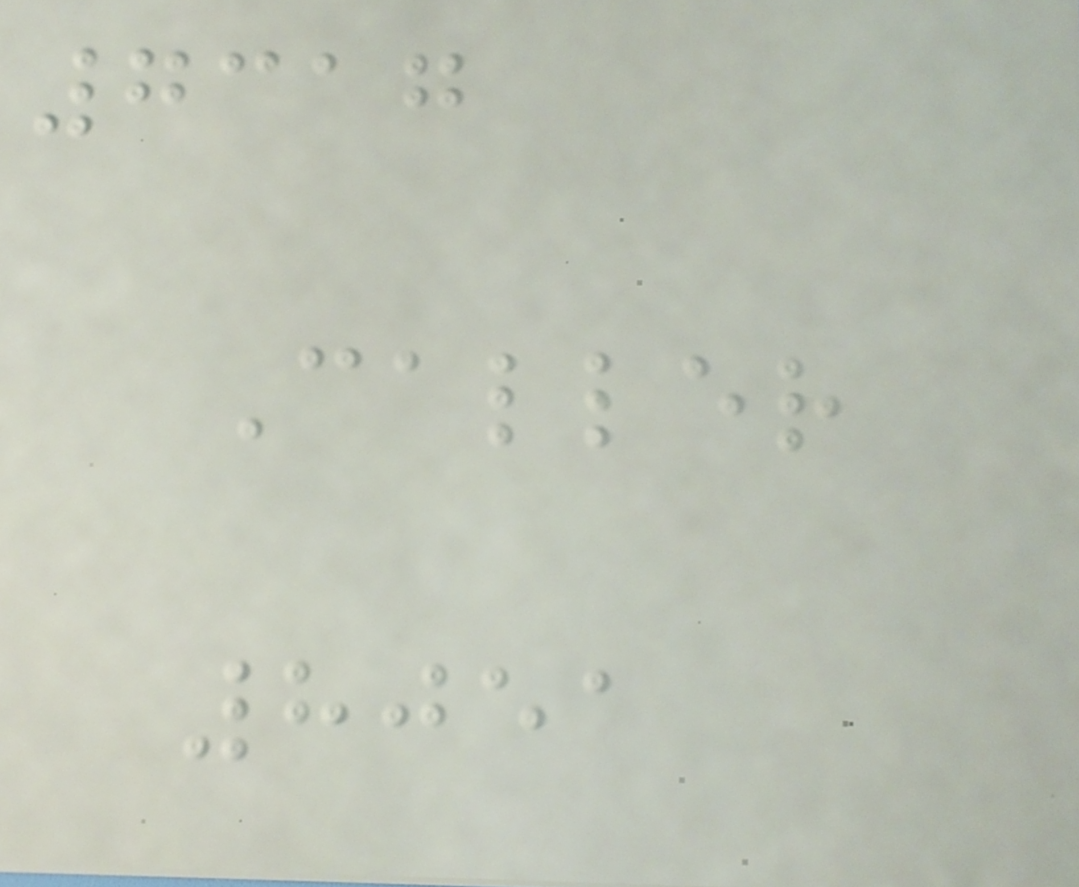7317
Caller
8051
